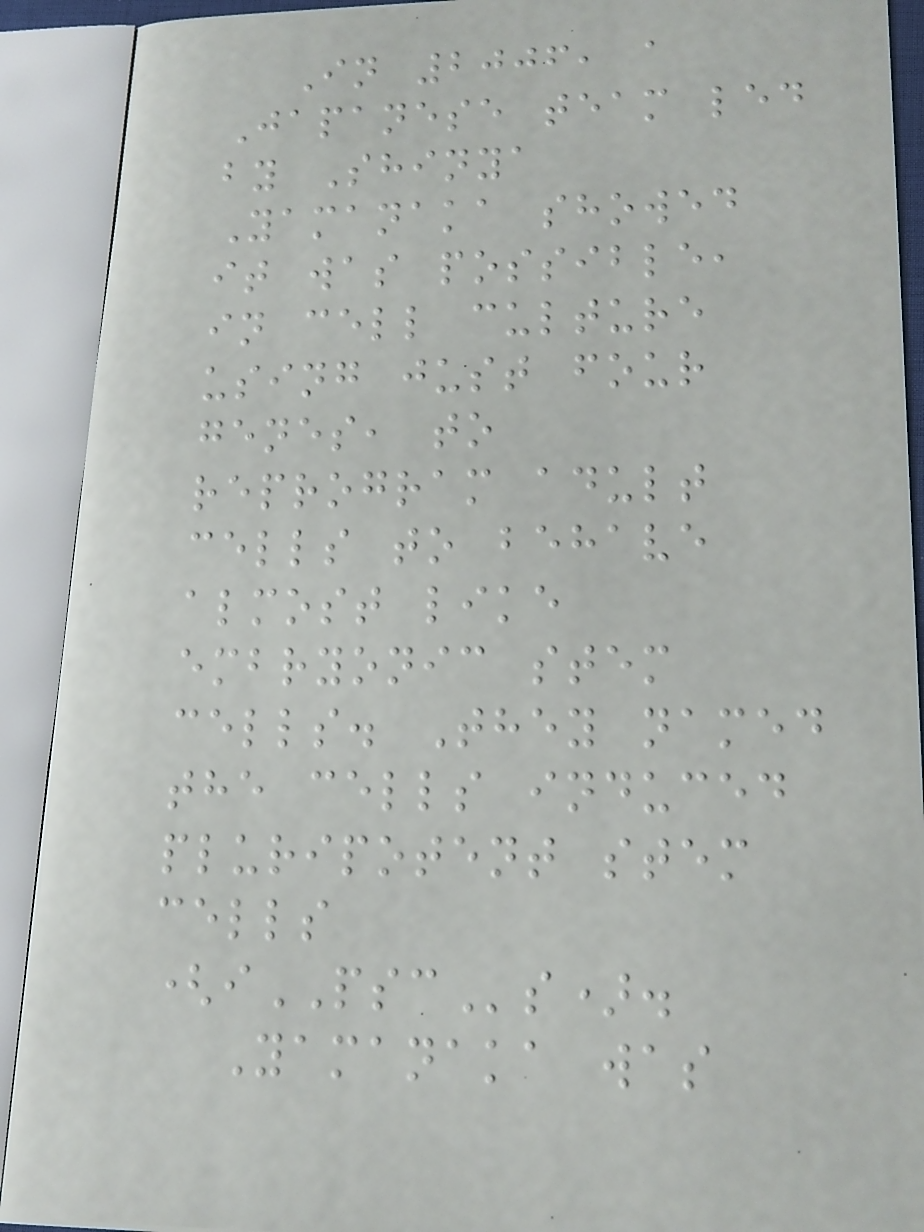In 2006, a
Japanese team led
by Shinya
Yamanaka showed
it was possible,
in cell culture
using just four
genes, to
reprogram adult
cells to behave
almost like
embryonic stem
cells. They named
the cells induced
pluripotent stem
cells
(iPSCs).
Yamanaka was
